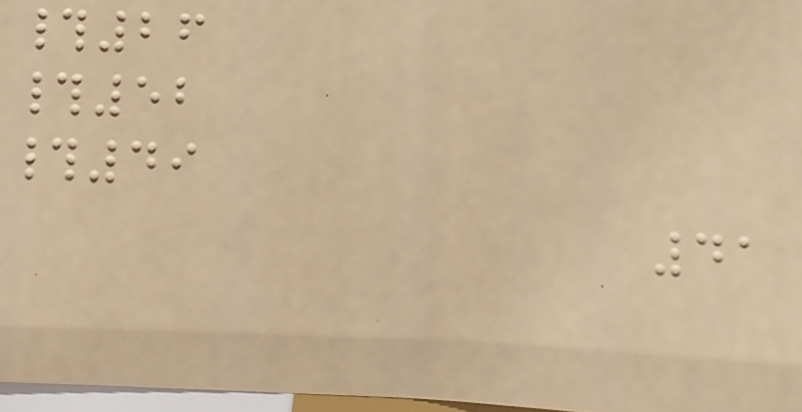#26
#52
#49
41
